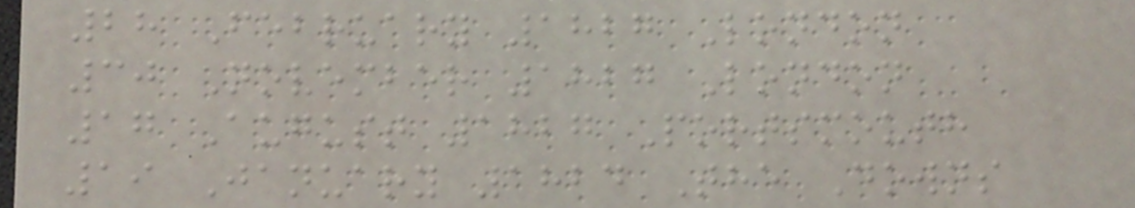28 February 1827 London
30 November 1827 London
17 August 1827 Portsmouth
19 January 1824 The Downs
